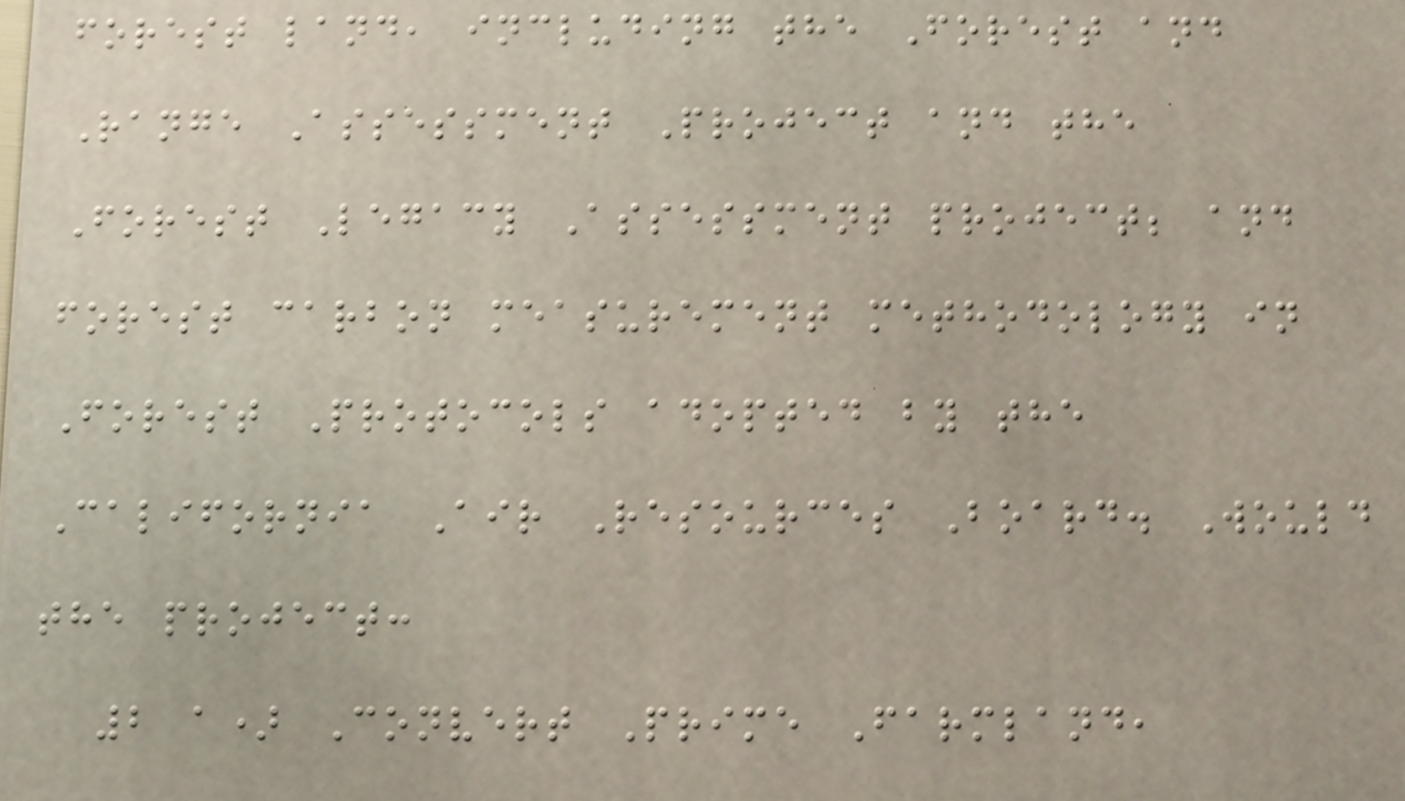forest land, including the Forest and
Range Assessment Project and the
Forest Legacy Assessment project; and
forest carbon measurement methodology in
Forest Protocols adopted by the
California Air Resources Board. Would
the project:
2 a) Convert Prime Farmland,
